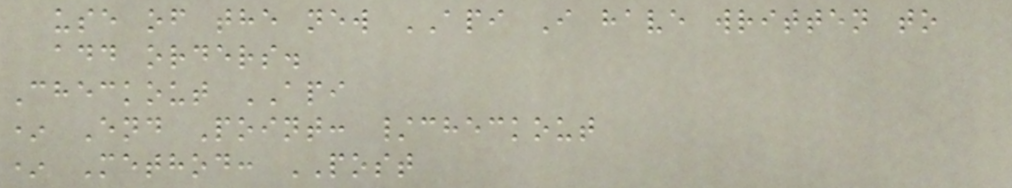use of the new API I have written to
add orders.
Checkout API
* End Point: /checkout
* Method: POST
